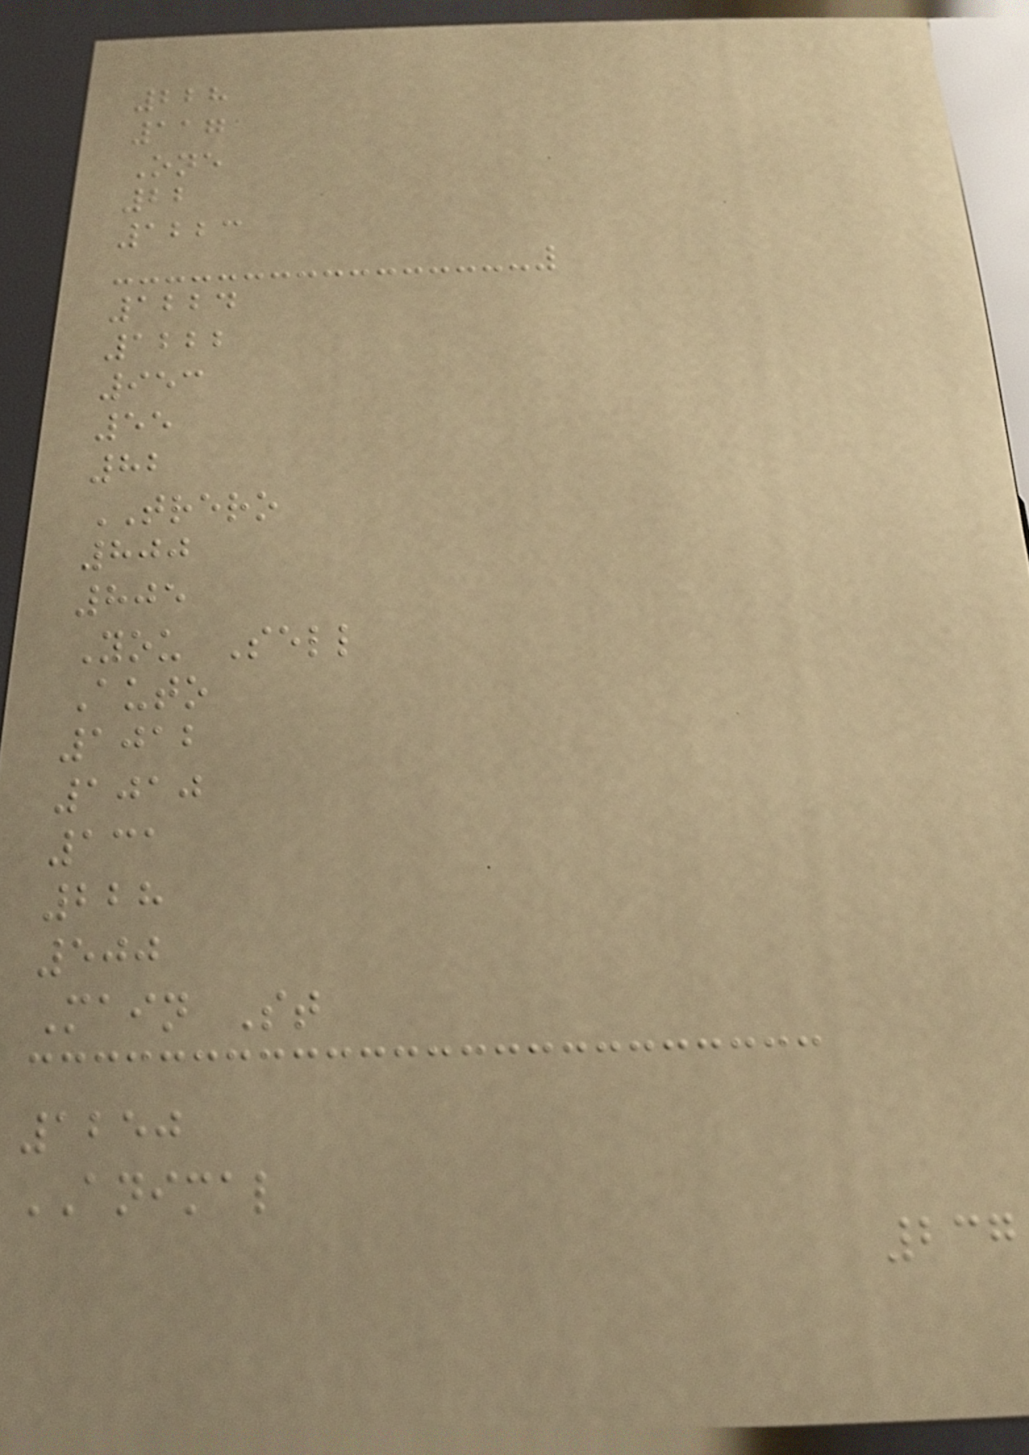228
117
One
22
1223
1224
1222
953
55
82
TRERO
800
805
You Sell
Auto
1012
1010
131
228
500
Main St
1250
ANIMAL
237
